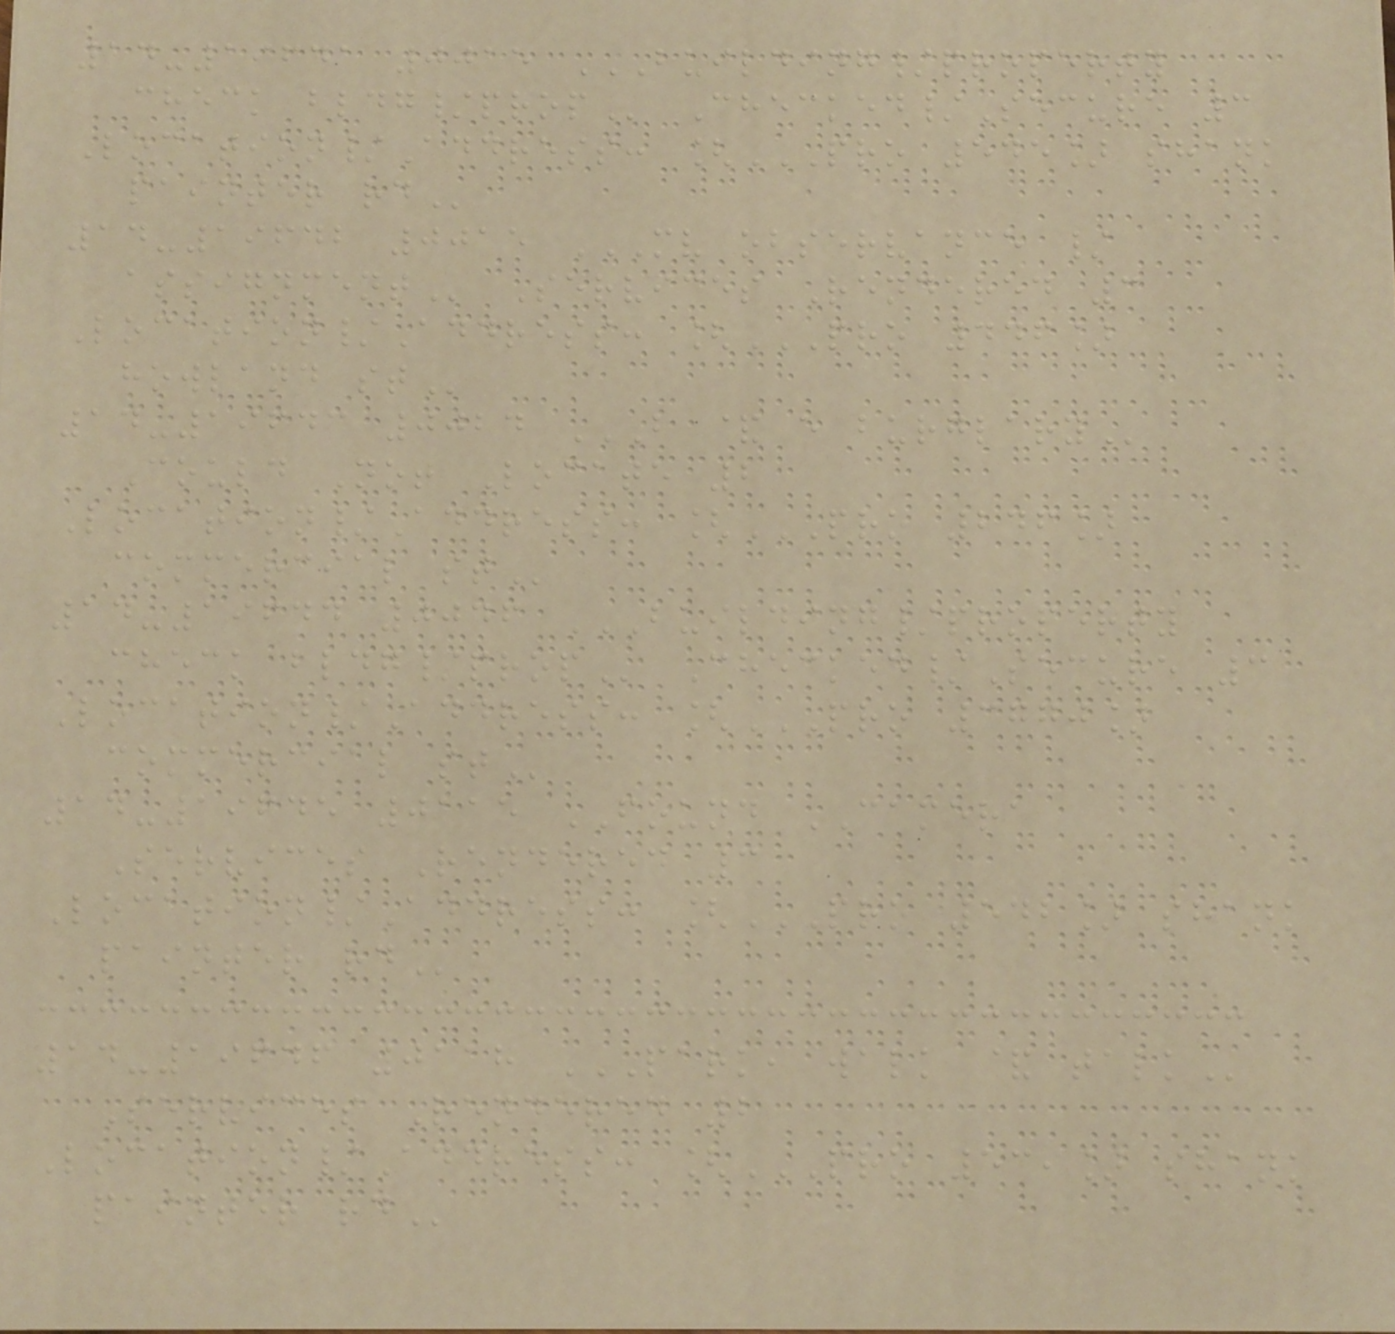14-19641 0015 BUILDING/PROPERTY
CHECK BLDG/PROP Checked/Secure 3
Location/Address: [PRO 545] SHANK
PAINTER RD
14-19642 0015 MV OBSERVANCE /
ASSIGNMENT Services Rendered 3
Location/Address: [PRO 446]
HOWLAND ST
14-19643 0024 B & E BURGLARY
Could Not Locate 2
Location/Address: [PRO 246]
COMMERCIAL ST
14-19644 0046 BUILDING/PROPERTY
CHECK BLDG/PROP Checked/Secure 3
Location/Address: [PRO 3770]
COMMERCIAL ST
14-19645 0115 FOUND CAMERA
Services Rendered 3
Location/Address: [PRO 542] SHANK
PAINTER RD
14-19646 0118 PARK, WALK & TALK
Services Rendered 2
Location/Address: [PRO 539] SHANK
PAINTER RD
